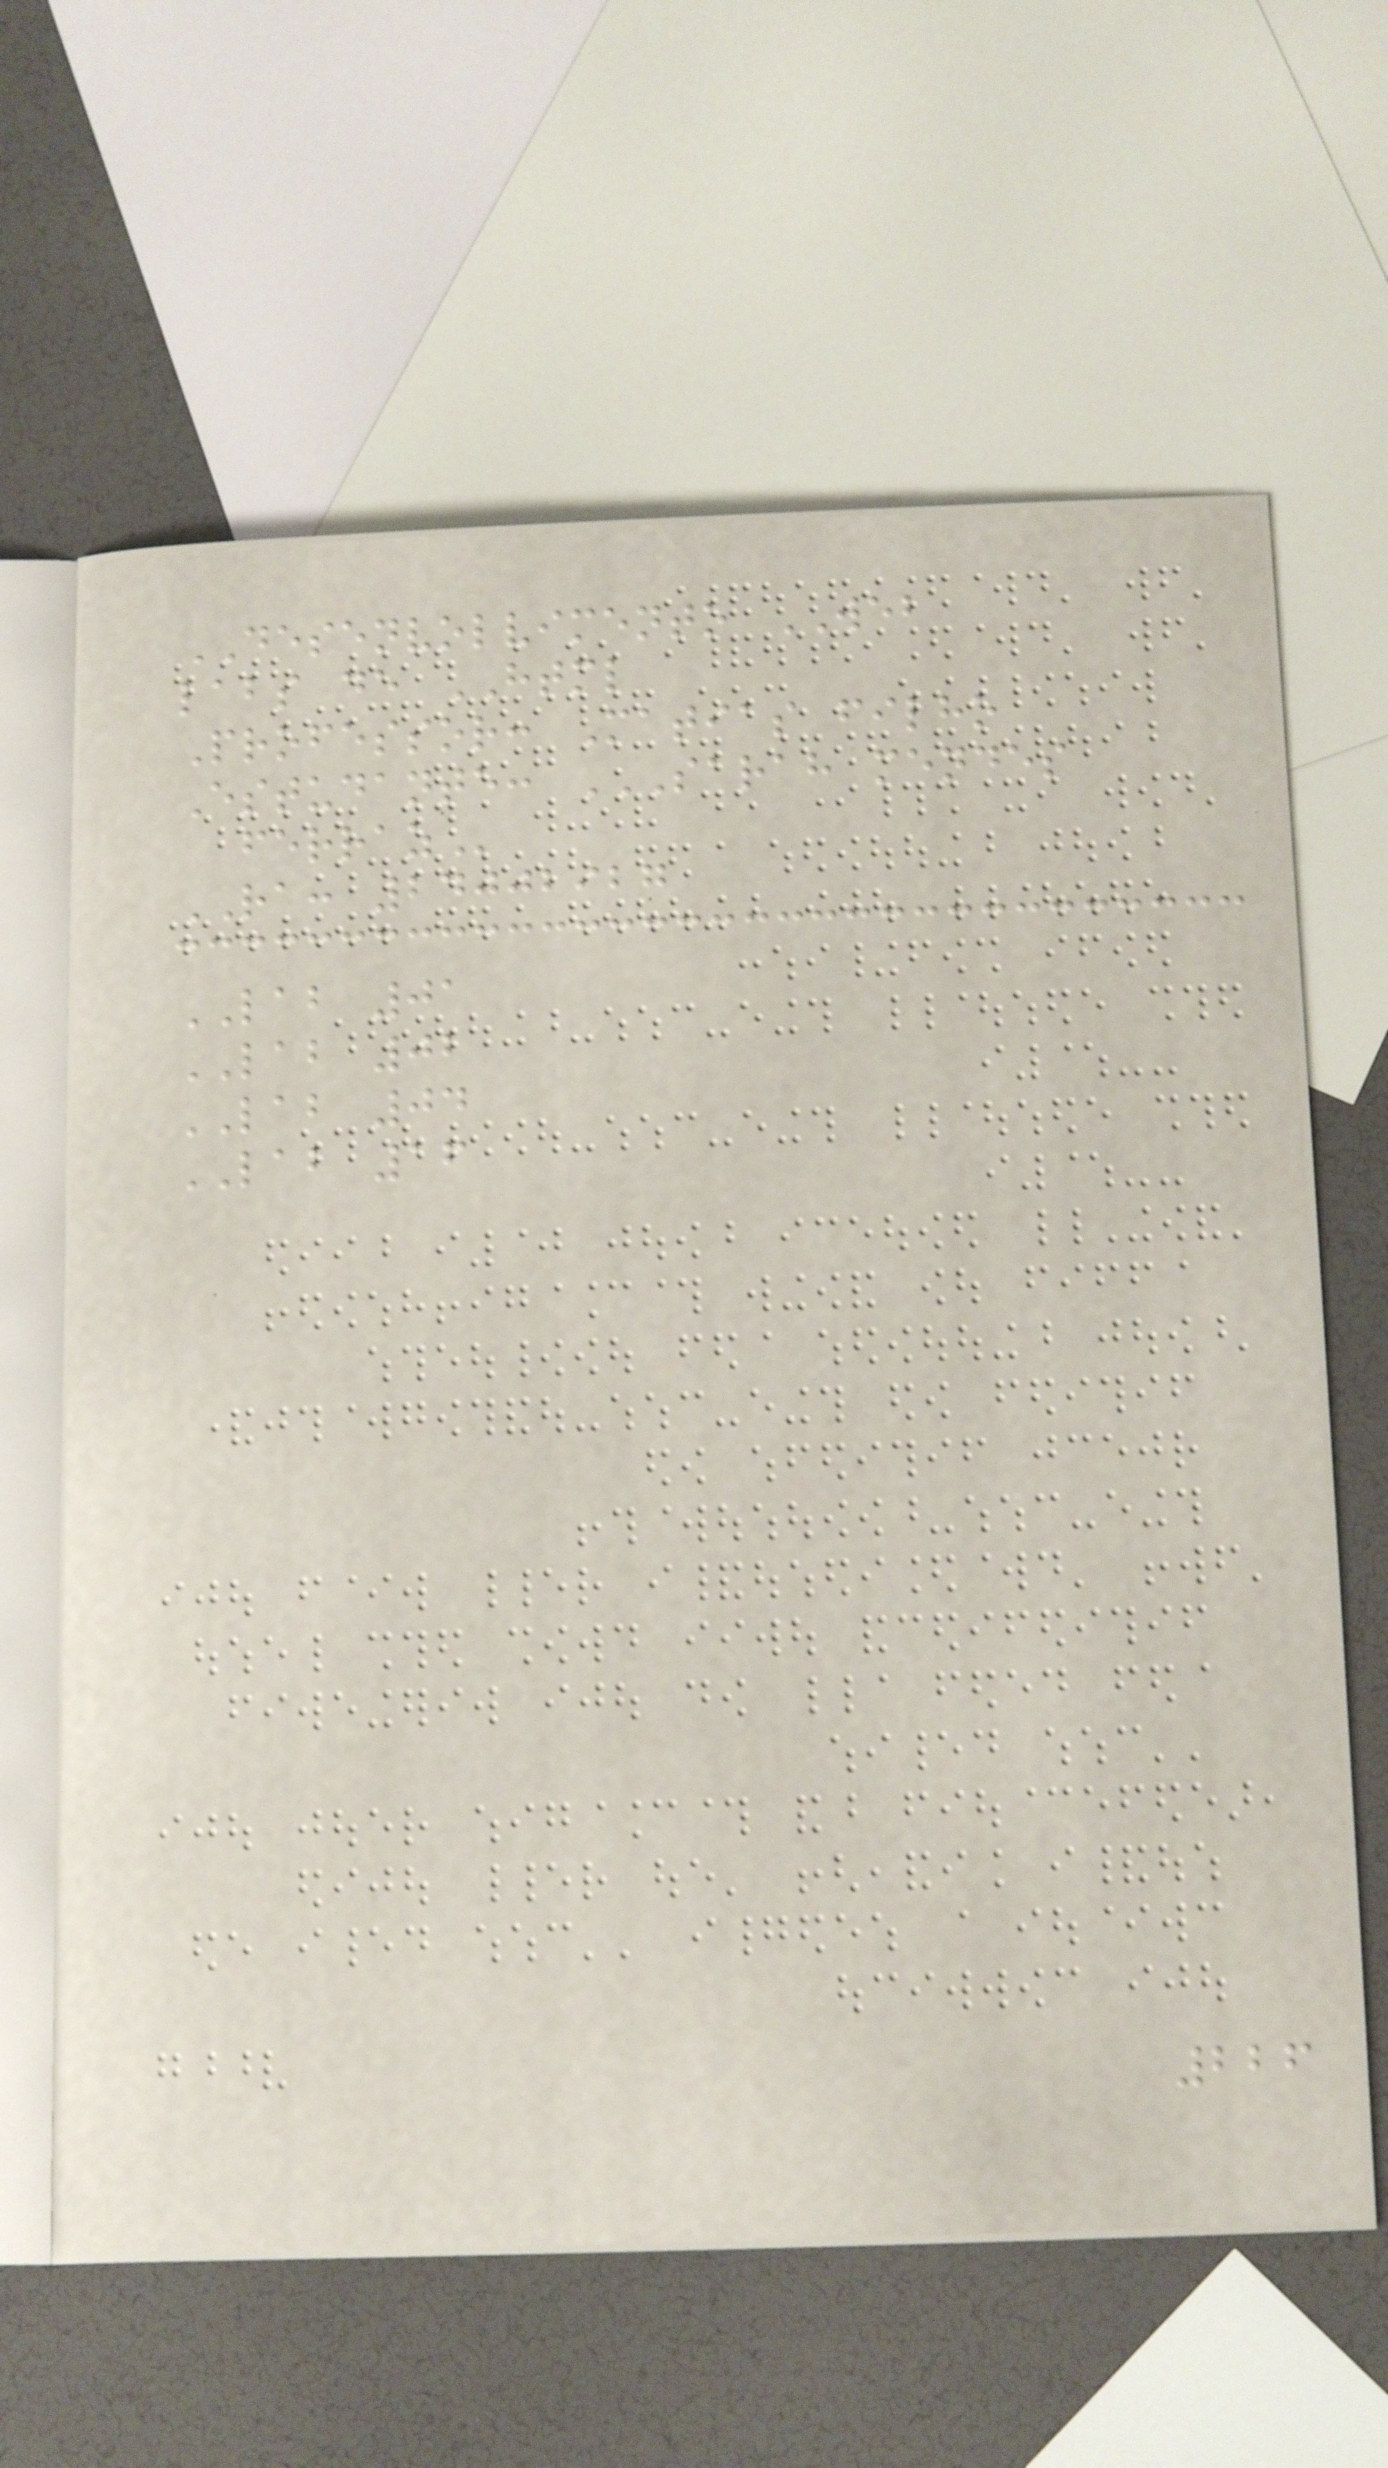DESENVOLVIMENTO WEB
labs de HTML
Professor: Matias filho
Estudante: SARAH MENDES
FERRAZ
RA: 24002927
LAB 01
LAB 02
LAB 04
LAB 16
226
